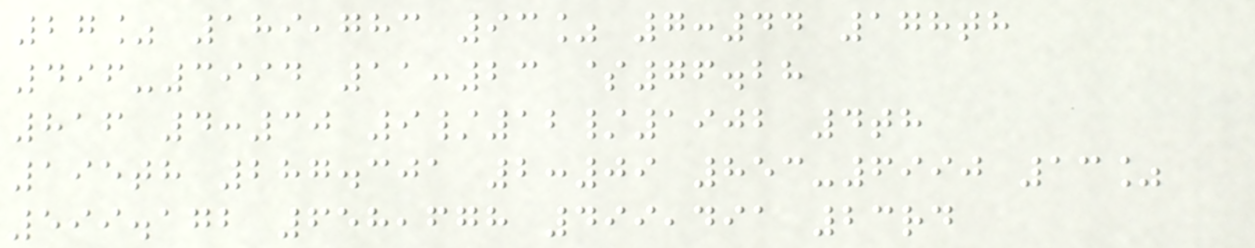27% 189,783 93% 7:44 178th
496-3994 11:23 $76.28
816 4:30 9/12/1902 4th
195th 287.301 2:09 853-6990 13%
599.172 658,678 499,491 23rd
